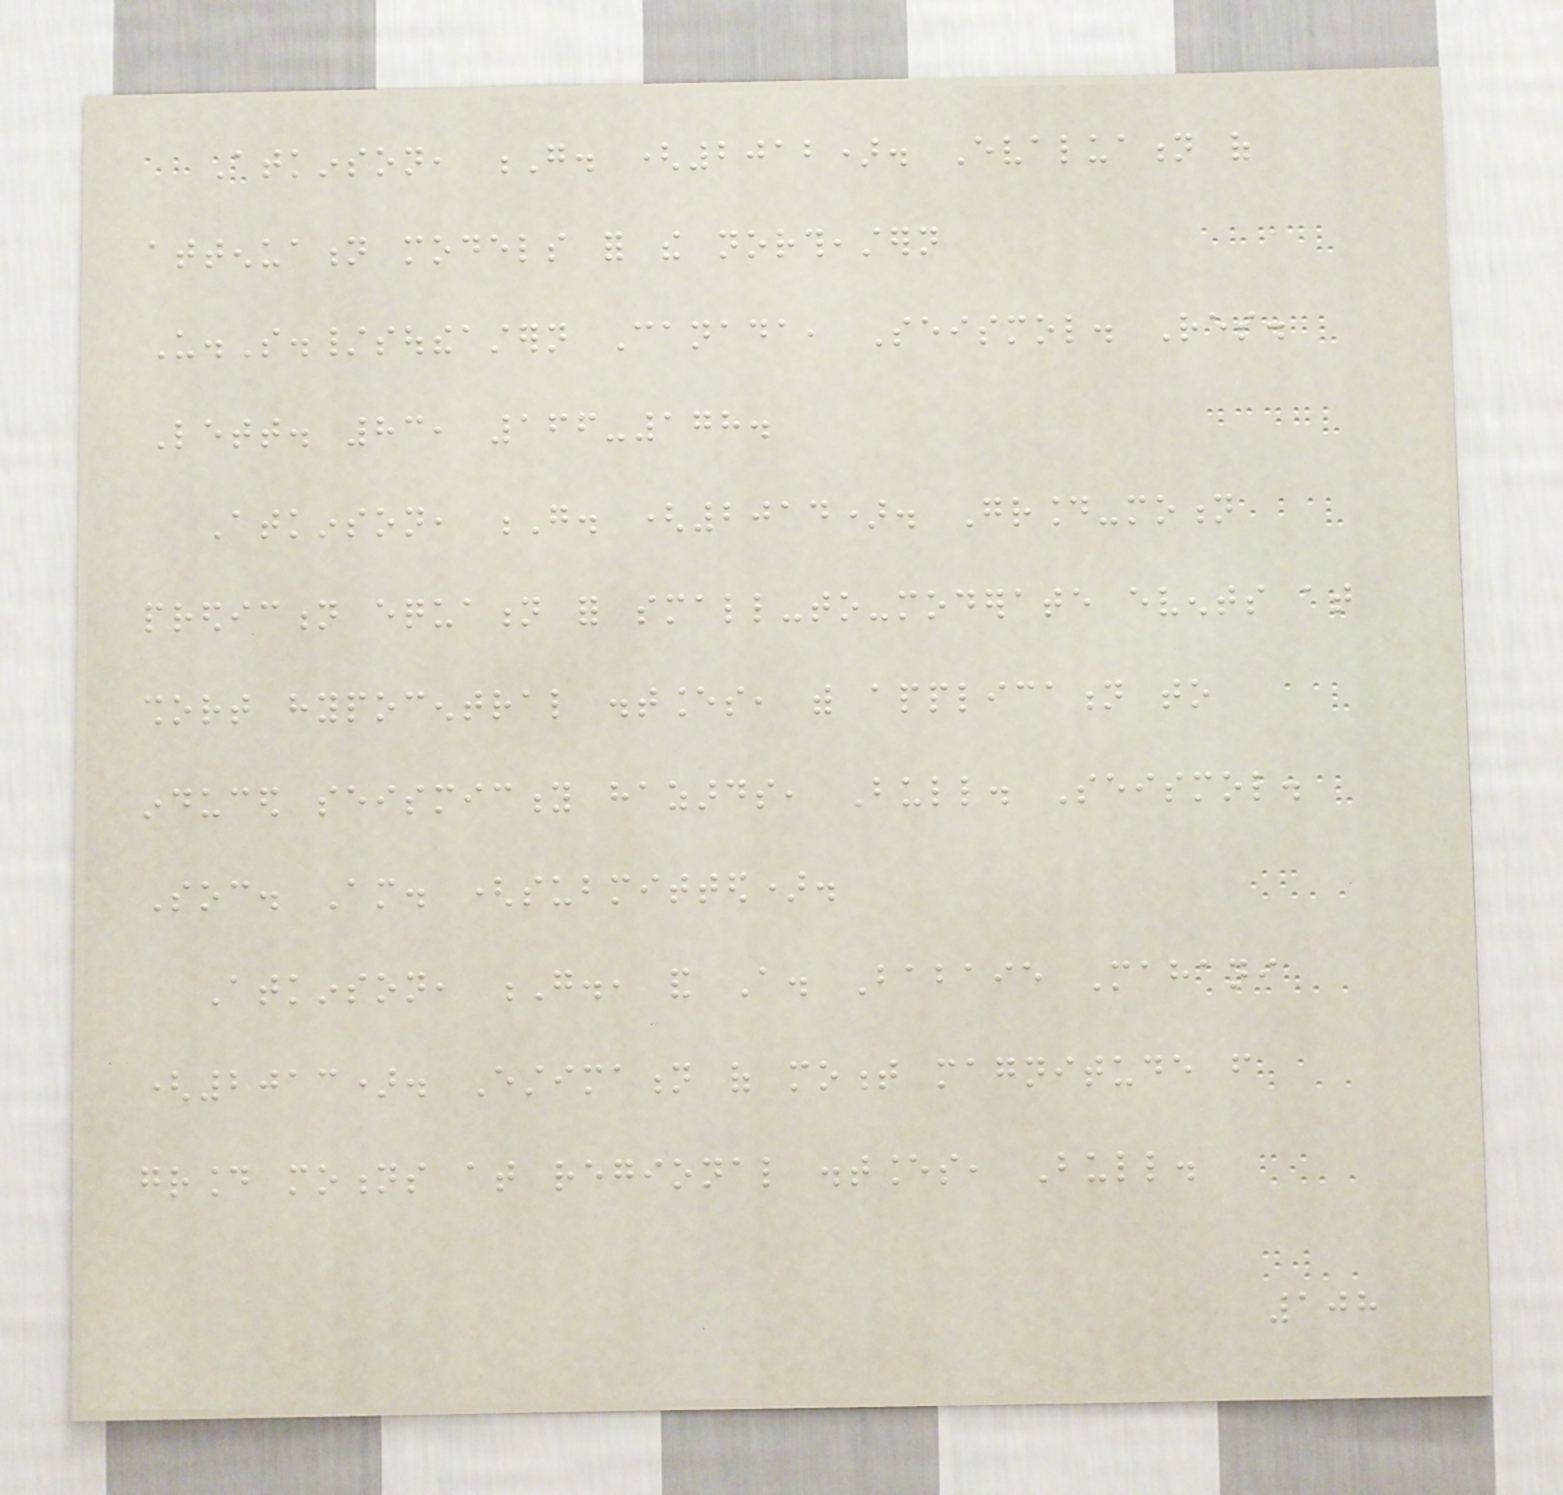Atkinson, G. (2012). Evaluation of
attenuation models for the northeastern
U.S./southeastern Canada, Seismol. Res.
Lett. 83, 166-178.
Atkinson, G. (2014). Ground-motion
prediction equation for small-to-moderate events at
short hypocentral distances, with application to
induced seismicity hazards, Bull. Seismol.
Soc. Am. (submitted).
Atkinson, G., and A. Babaie Mahani
(2013). Estimation of moment magnitude from
ground motions at regional distances, Bull.
108
